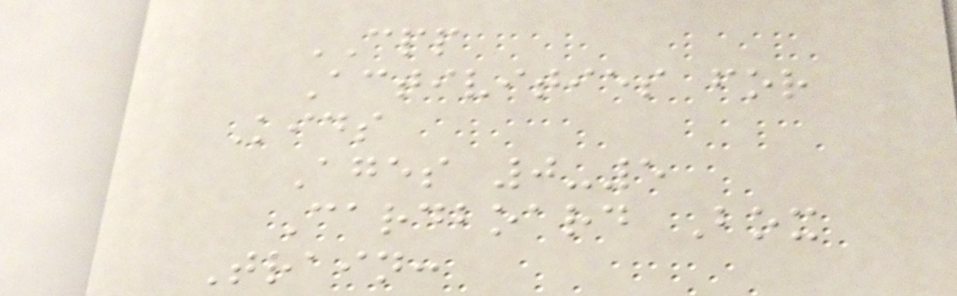CPP
Activities for
Kids
Ages 0-5
Cardboard Box
Train:
